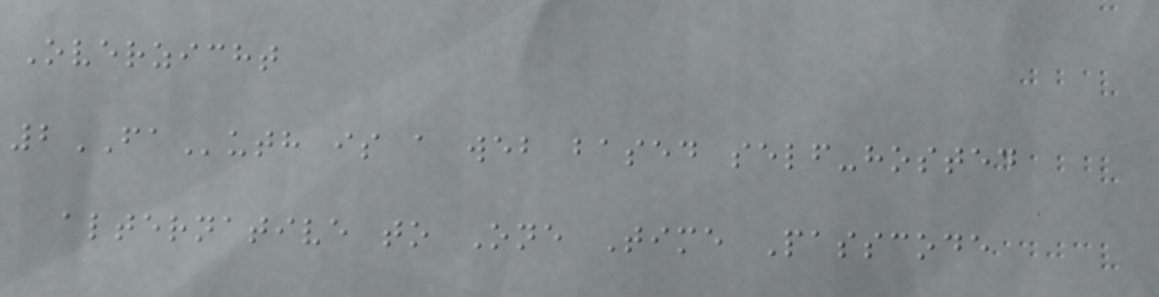Overzicht
2FAuth is a web based self-hosted
alternative to One Time Passcode
